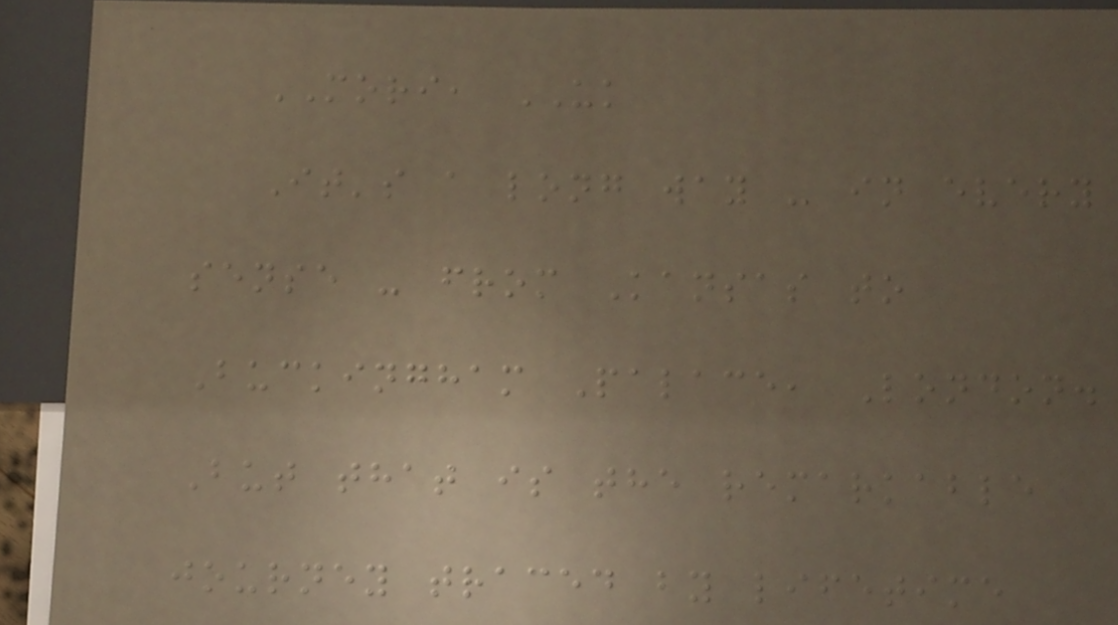MORI, UK
It's a long way - in every
sense - from Kansas to
Buckingham Palace, London.
But that is the remarkable
journey traced by lifetime
